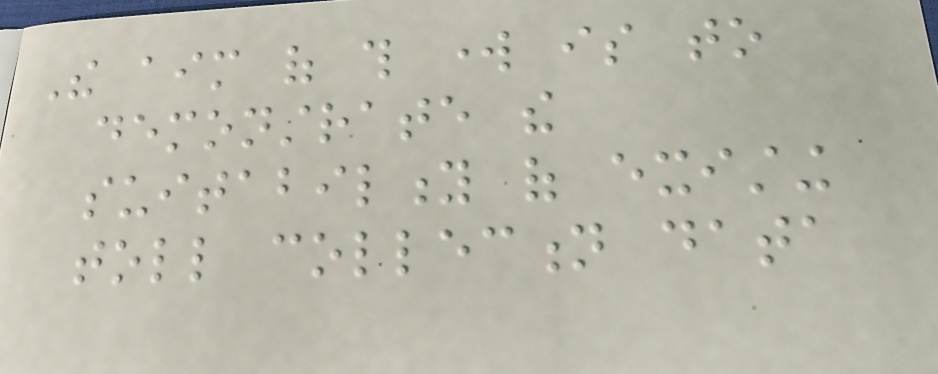The aim of this work is to
demonstrate the
suitability of existing
toll collection data
